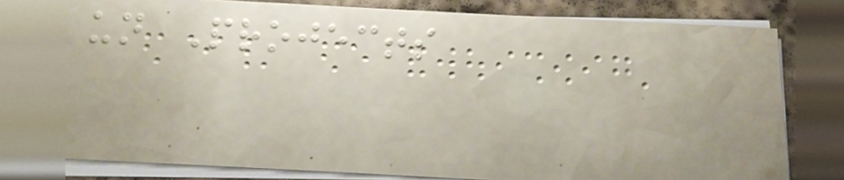un Projects
